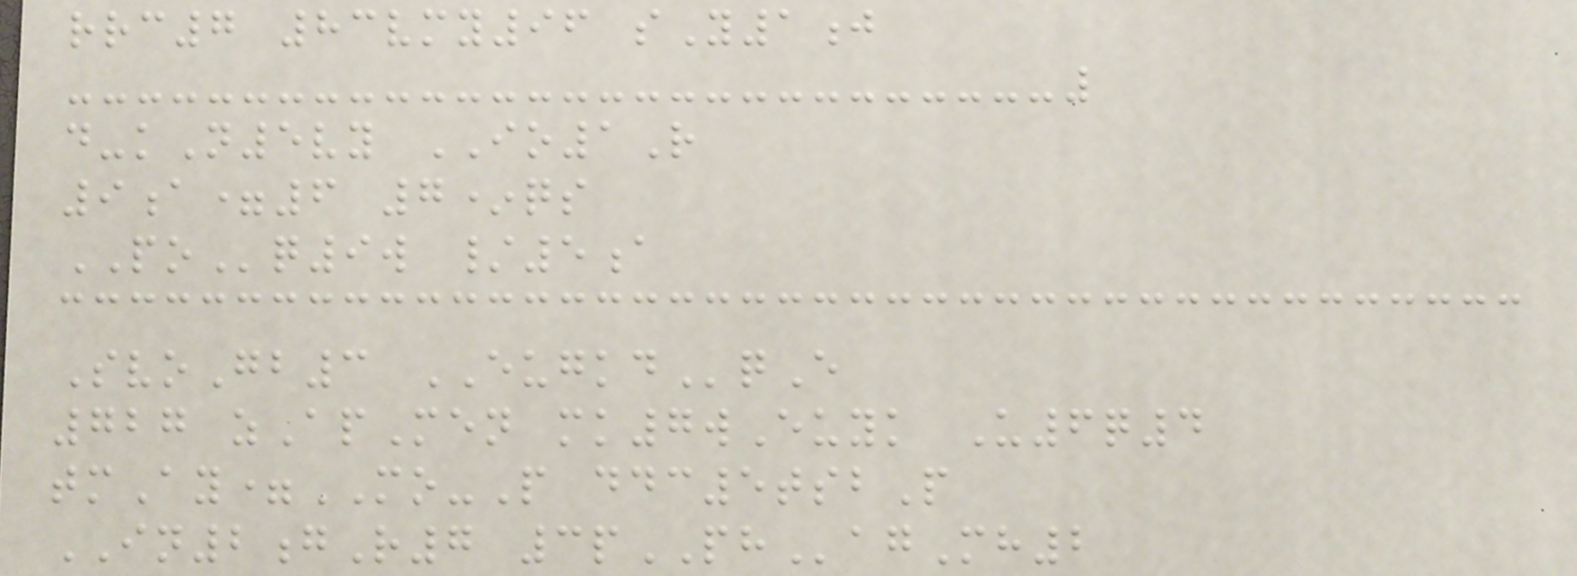rrc7 83vmy96 sY1j
d-kN5vy IO1R
9a=6 7*qs
POq9w /5a
SvoGb3 EUGKDqE
727 zApMen mk7wEuyk U6q4
tmAy=MO-P ddc5tsbP
IN2gR7 3pPHagMh2
